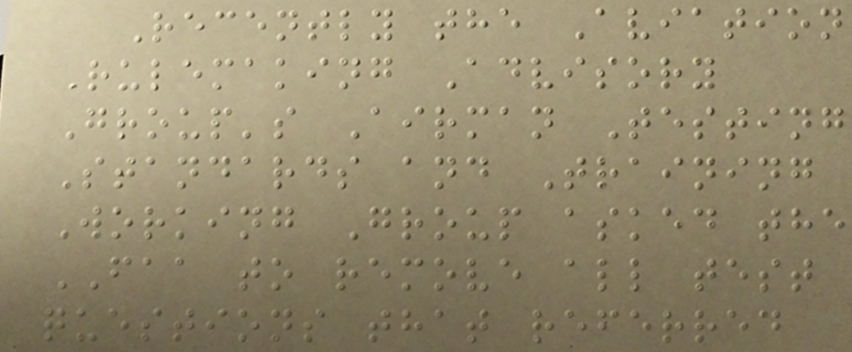Recently the Aviation
Rulemaking Advisory
Group's Airman Testing
Standards and Training
Working Group asked the
FAA to remove all test
questions that referred
